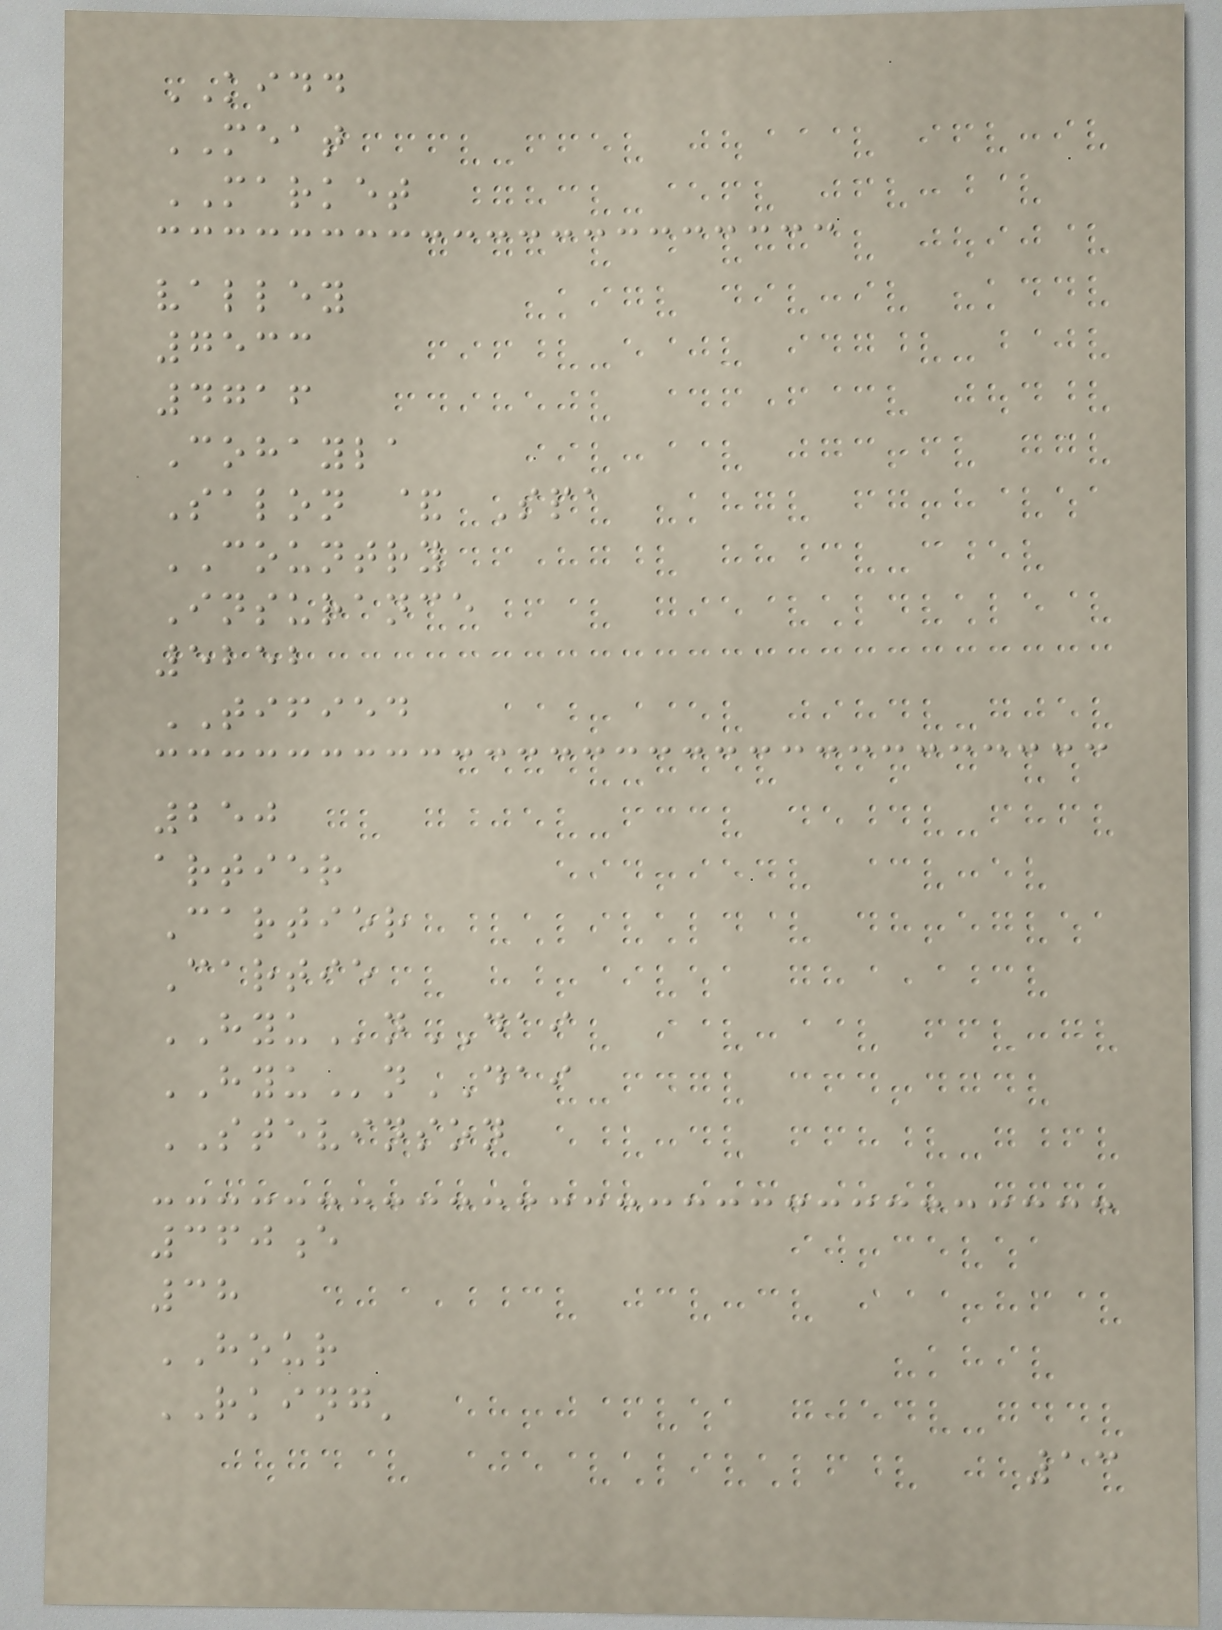KIDD
MEAT
MARKET
valley
7533
4716
Cohayla
Salon & Spa
COUNTRY
Insurance
5252
TIFIED
250
artier
Cartier
Cartie
HYUnDAI
HYUnDAI
STEVINSON
360e
38
HOUR
RKING'
13
